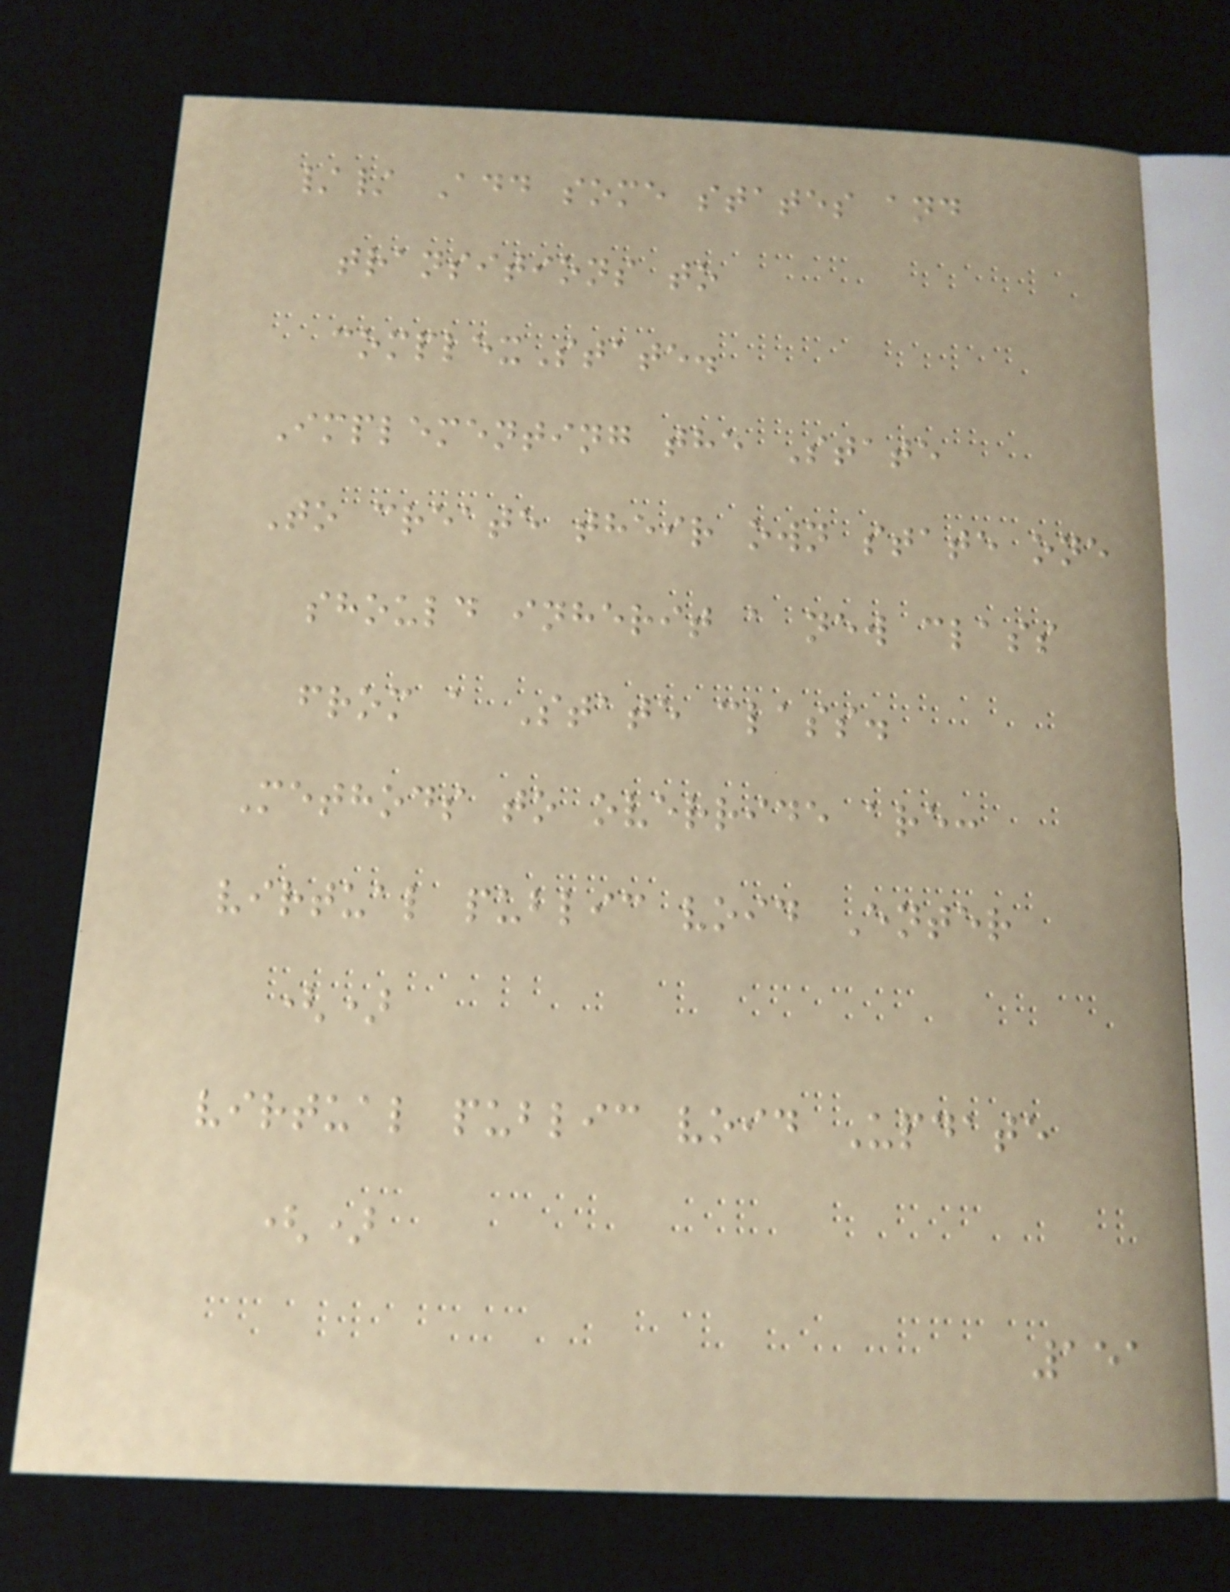// Add some states and
transitions to
complexState.
Implementing the State
To create their own state one
should inherit a new class
from a State class.
Methods to override are:
virtual public void Enter
()
virtual public void Update
()
151
